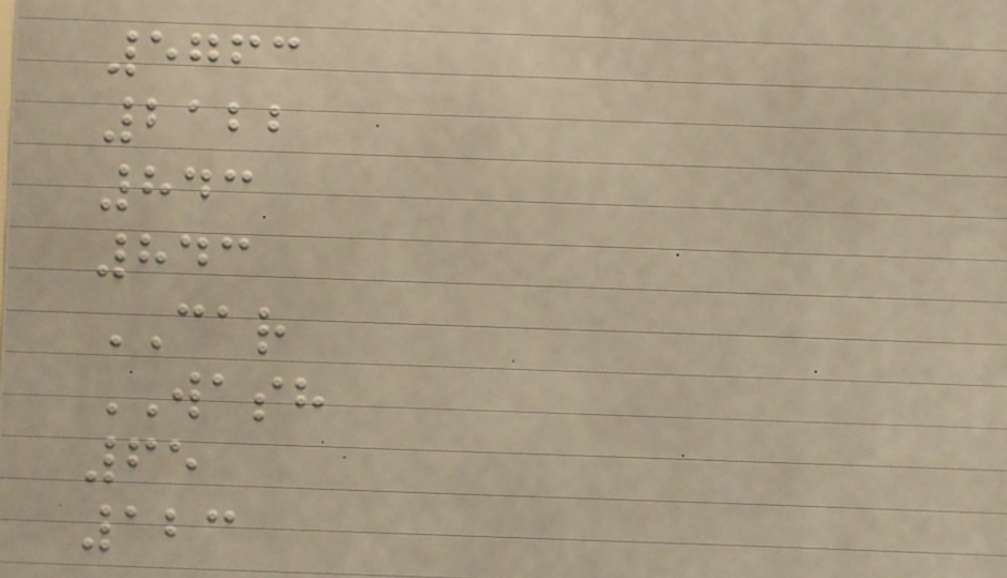5763
2122
843
843
CAR
WASH
65
123
